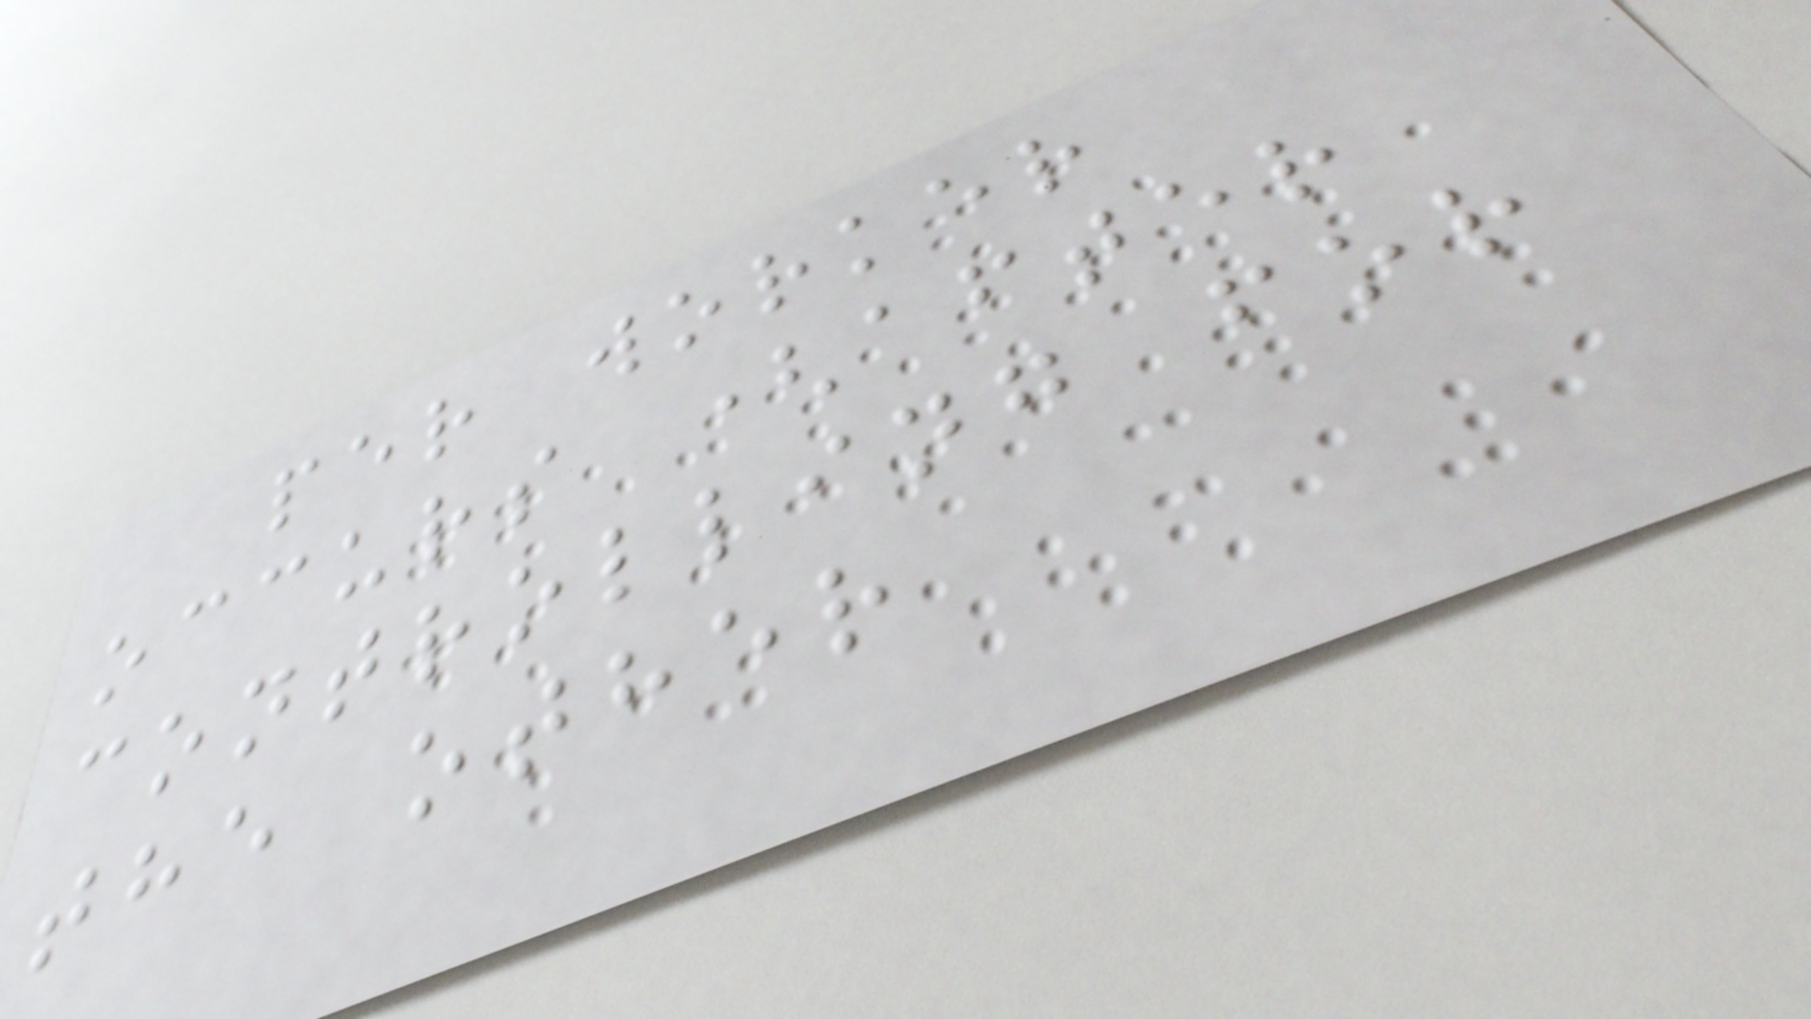per worker
occurs (after
controlling for
the other
